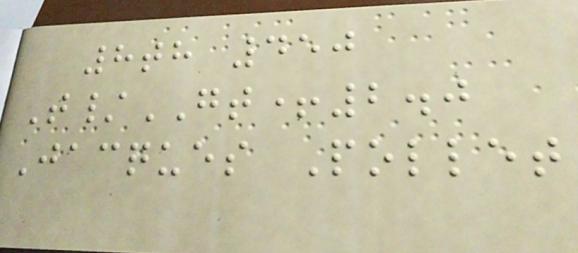8th 450
T/GT+2.0
Jacques Pollet
